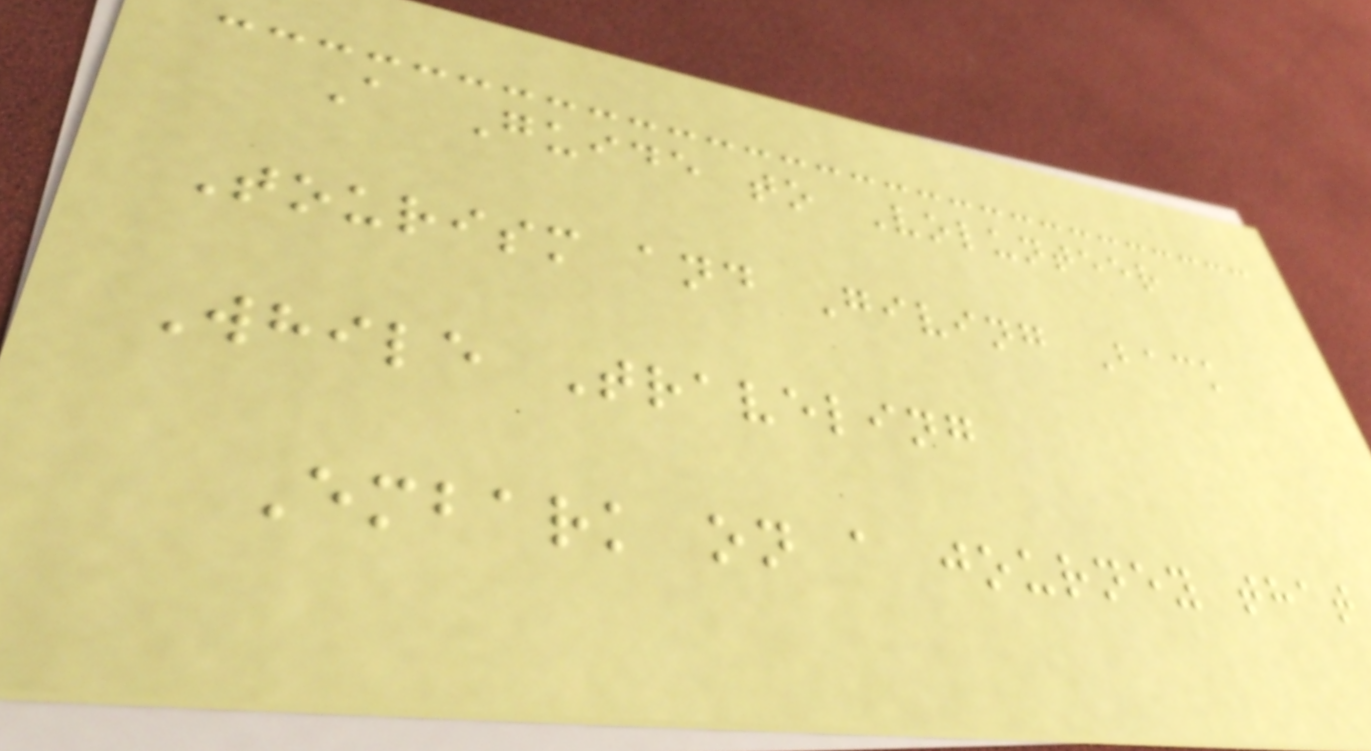A Guide to Volunteer
Tourism and Giving Back
While Traveling
Embark on a journey that
